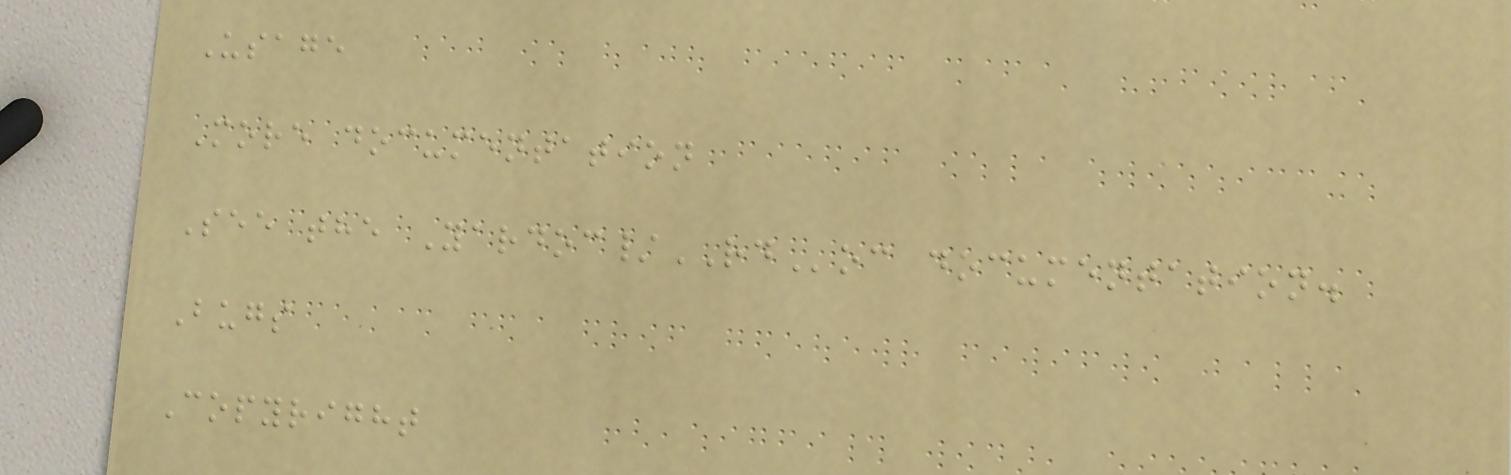Usage
More documentation
See the Yardoc/RDoc documentation.
Bugs
Copyright
